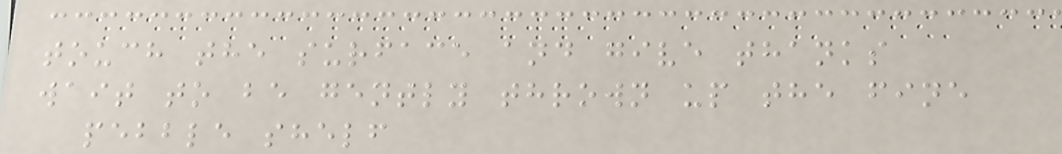touch the surface and give thanks
wait to be gently thrown up the fine
pebble shelf
